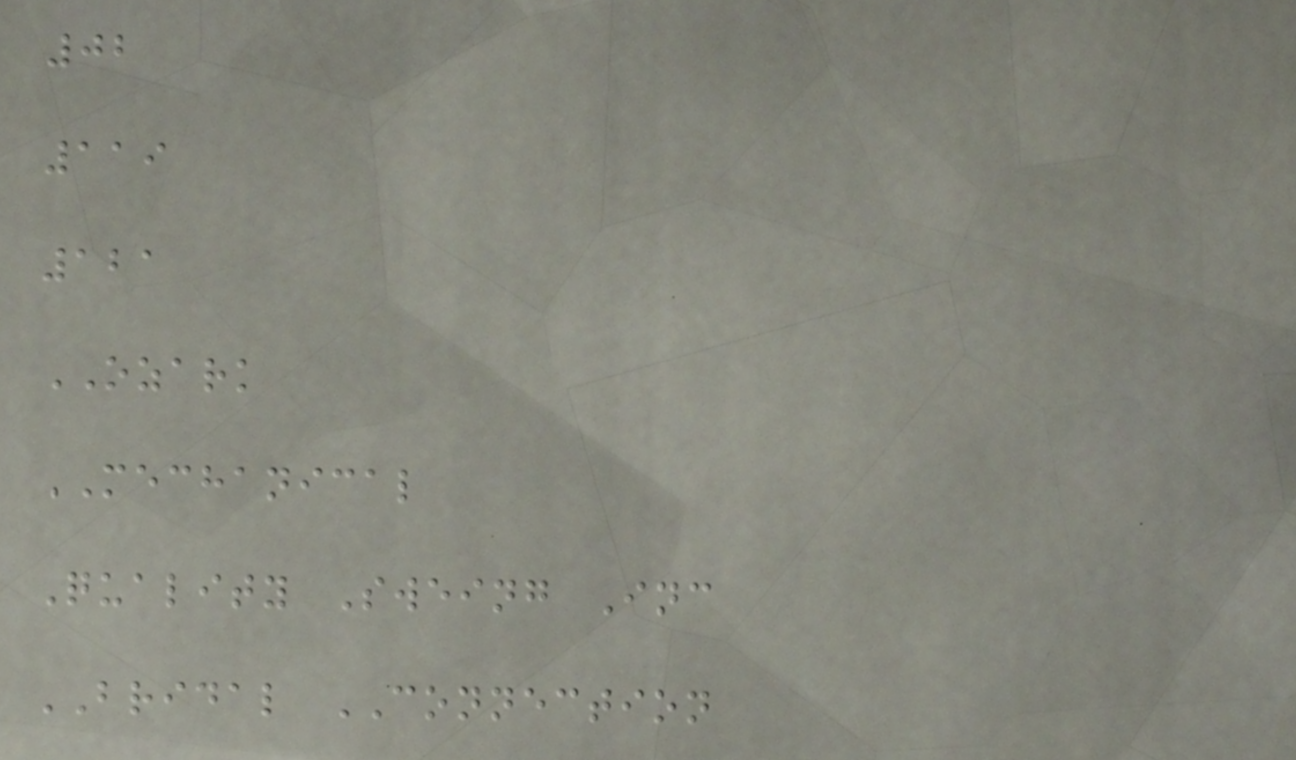02
119
121
OZARK
MECHANICAL
Quality Sweing Inc
BRIDAL CONNECTION
